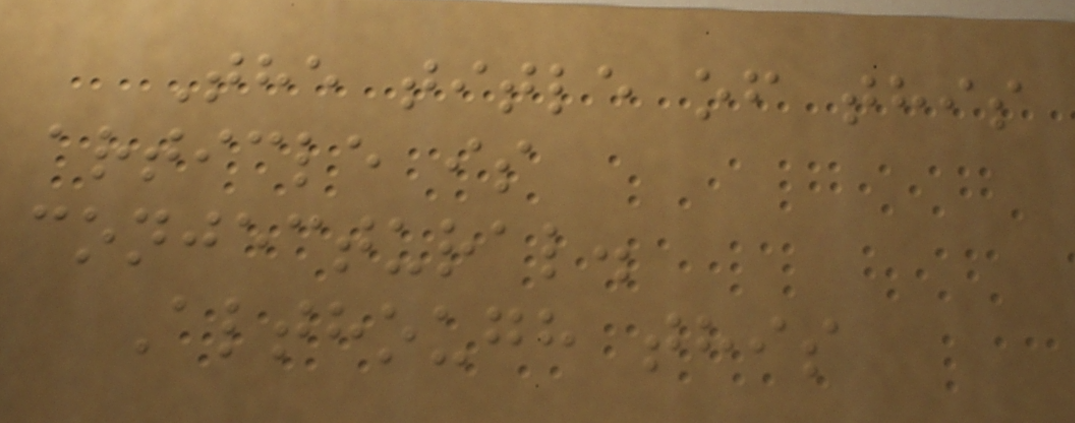The title of this
article is
conjectural.
Although this
